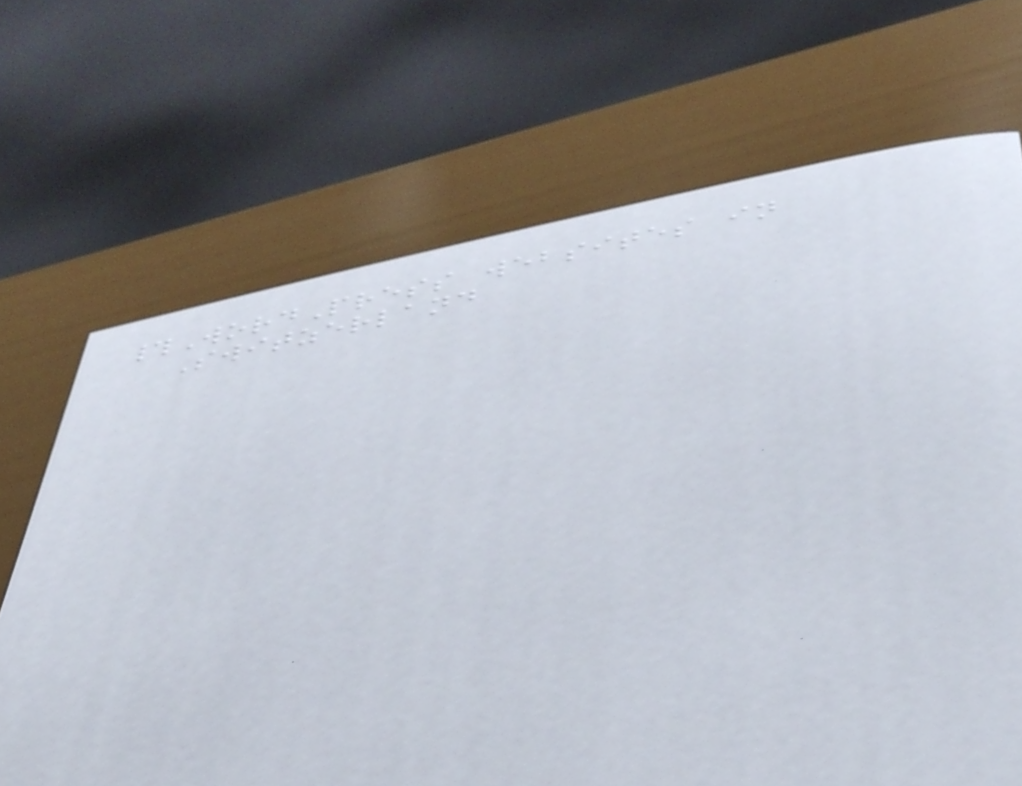#WordPress websites in
Switzerland
